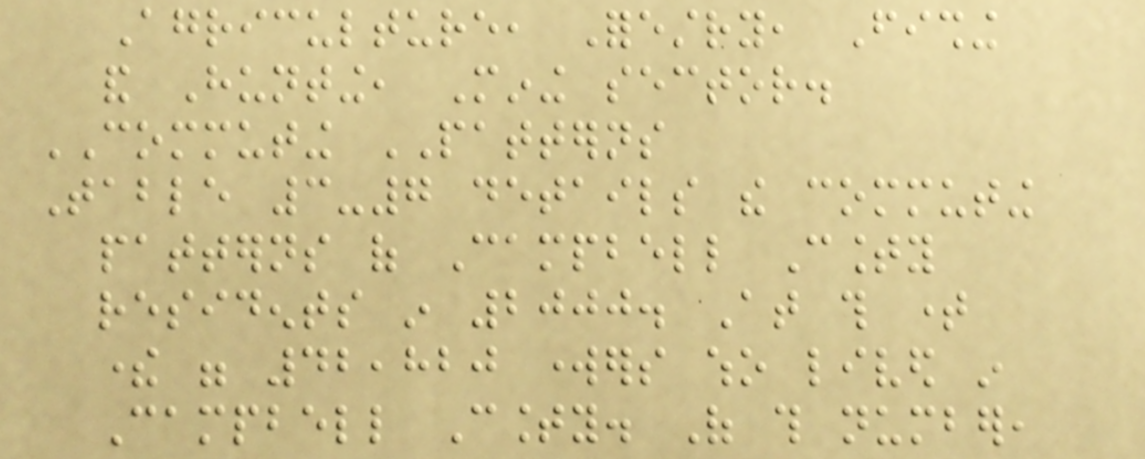Agriculture, Forestry, Fishing
and Hunting, Mining sector.
COMMUTING PATTERNS
Table 3-7 details the commuting
patterns of Campbell County
residents in 2000. At this time
there were 42,820 workers who lived in
Campbell County. Of this number,
